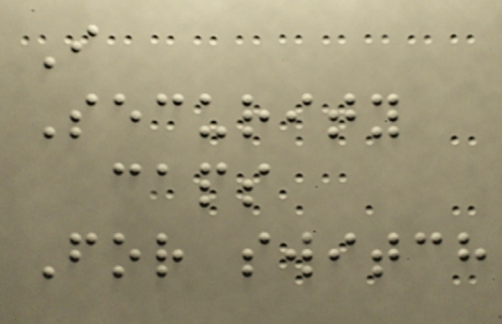I
Security
caps
For switch
